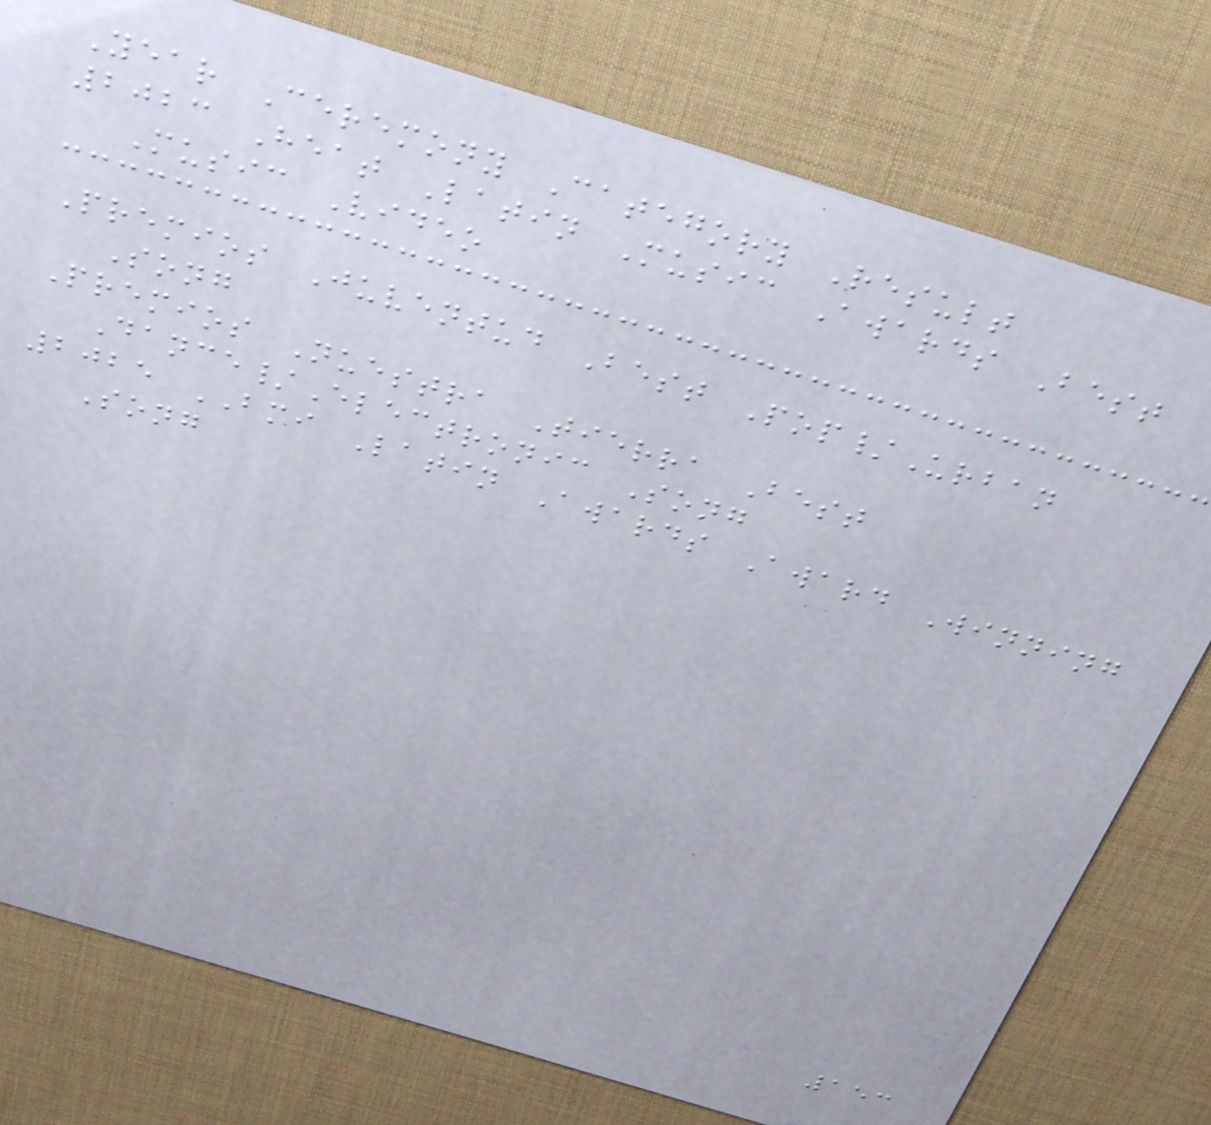Year Ceremony Category Result
2023 Heat Latin Music Awards Best
Music Video
Premios Juventud Best Pop/Urban
Song
Premios Nuestra Tierra Best
Dance/Electronic Song
2025 BMI Latin Awards Award Winning
Song
153
